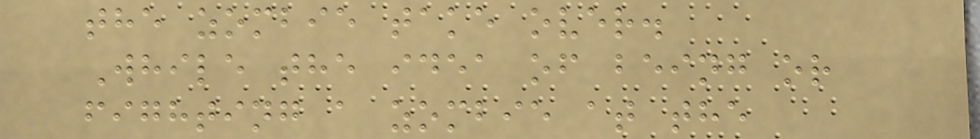the zombie take over.
While the idea of being or
fighting a zombie at the
